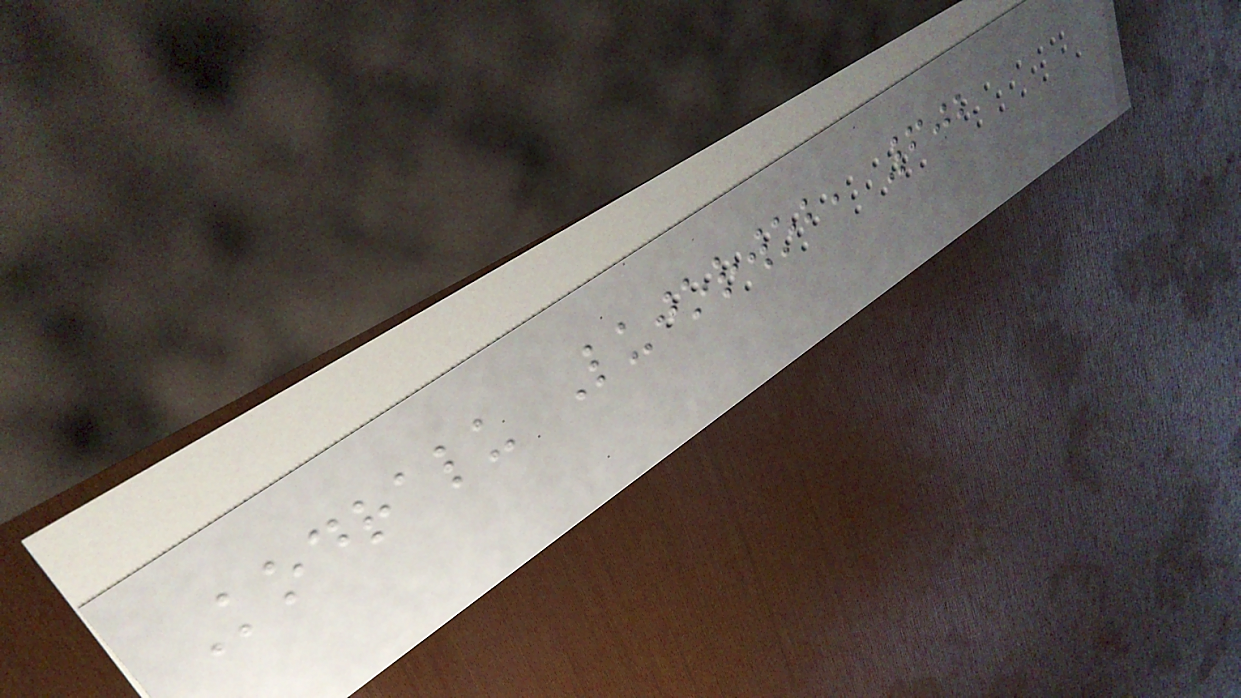Kodralu Lujorwob, 602
